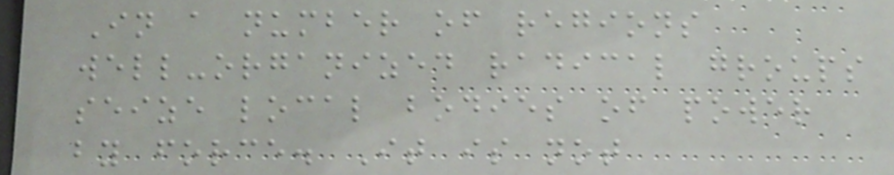In a number of regions
well-organized radical groups
seize local bodies of power
by force. It is not
